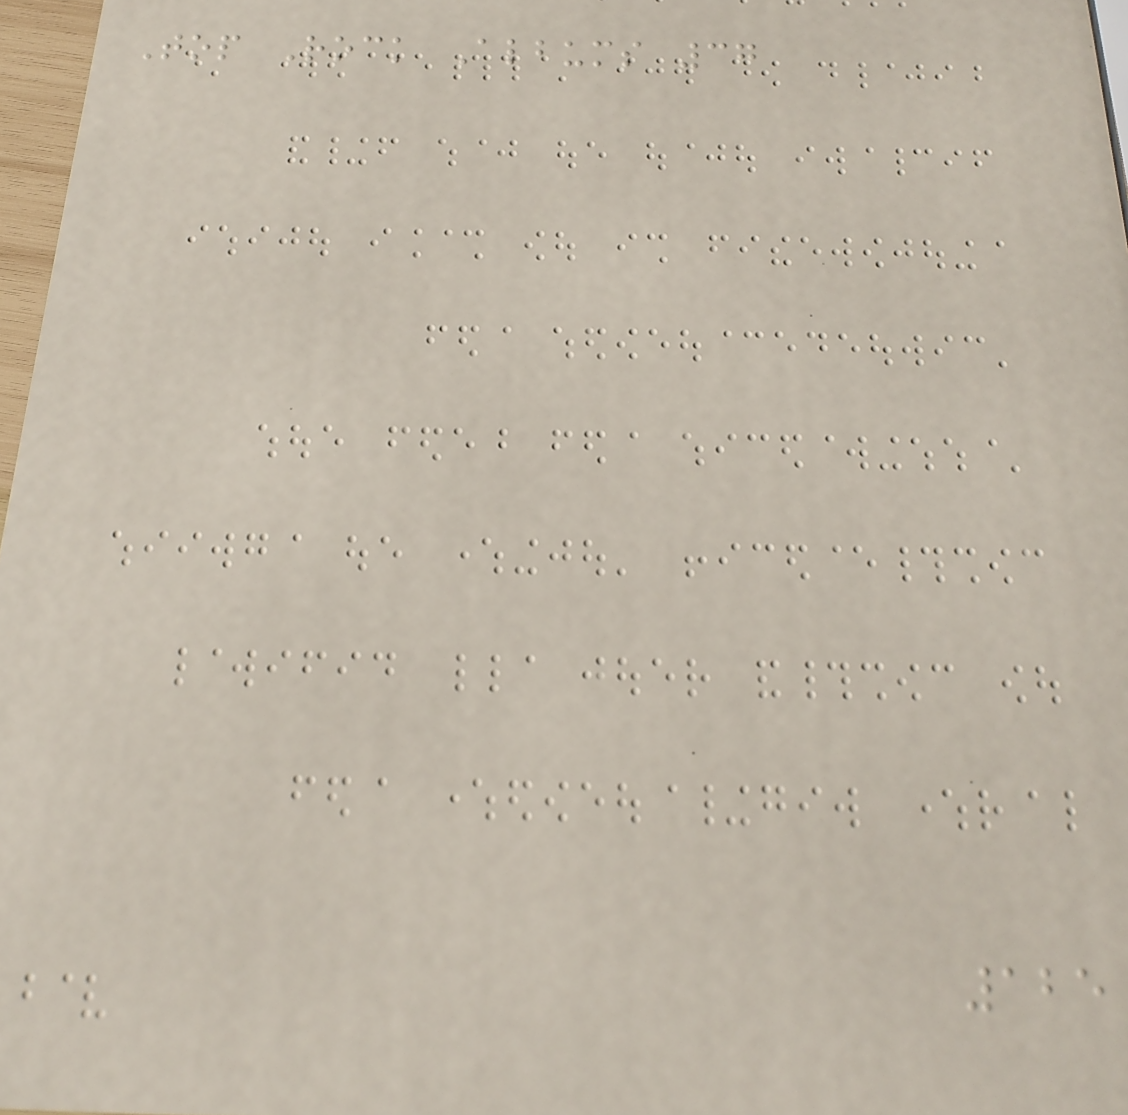Top Rock Albums 37
125
